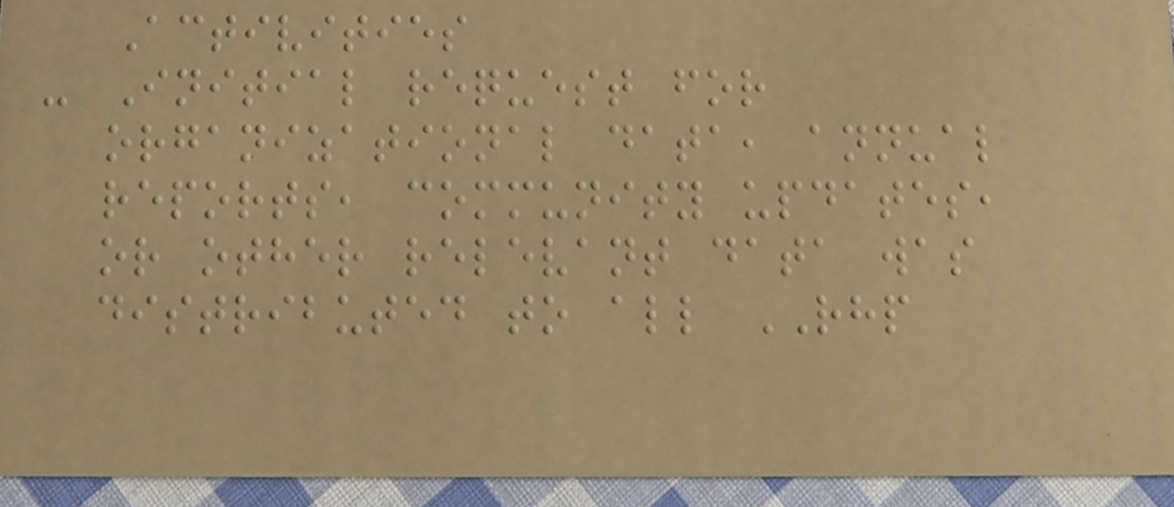Activities
- Initial request for
organizational data, annual
reports, community updates,
or other relevant data was
distributed to all RHP
